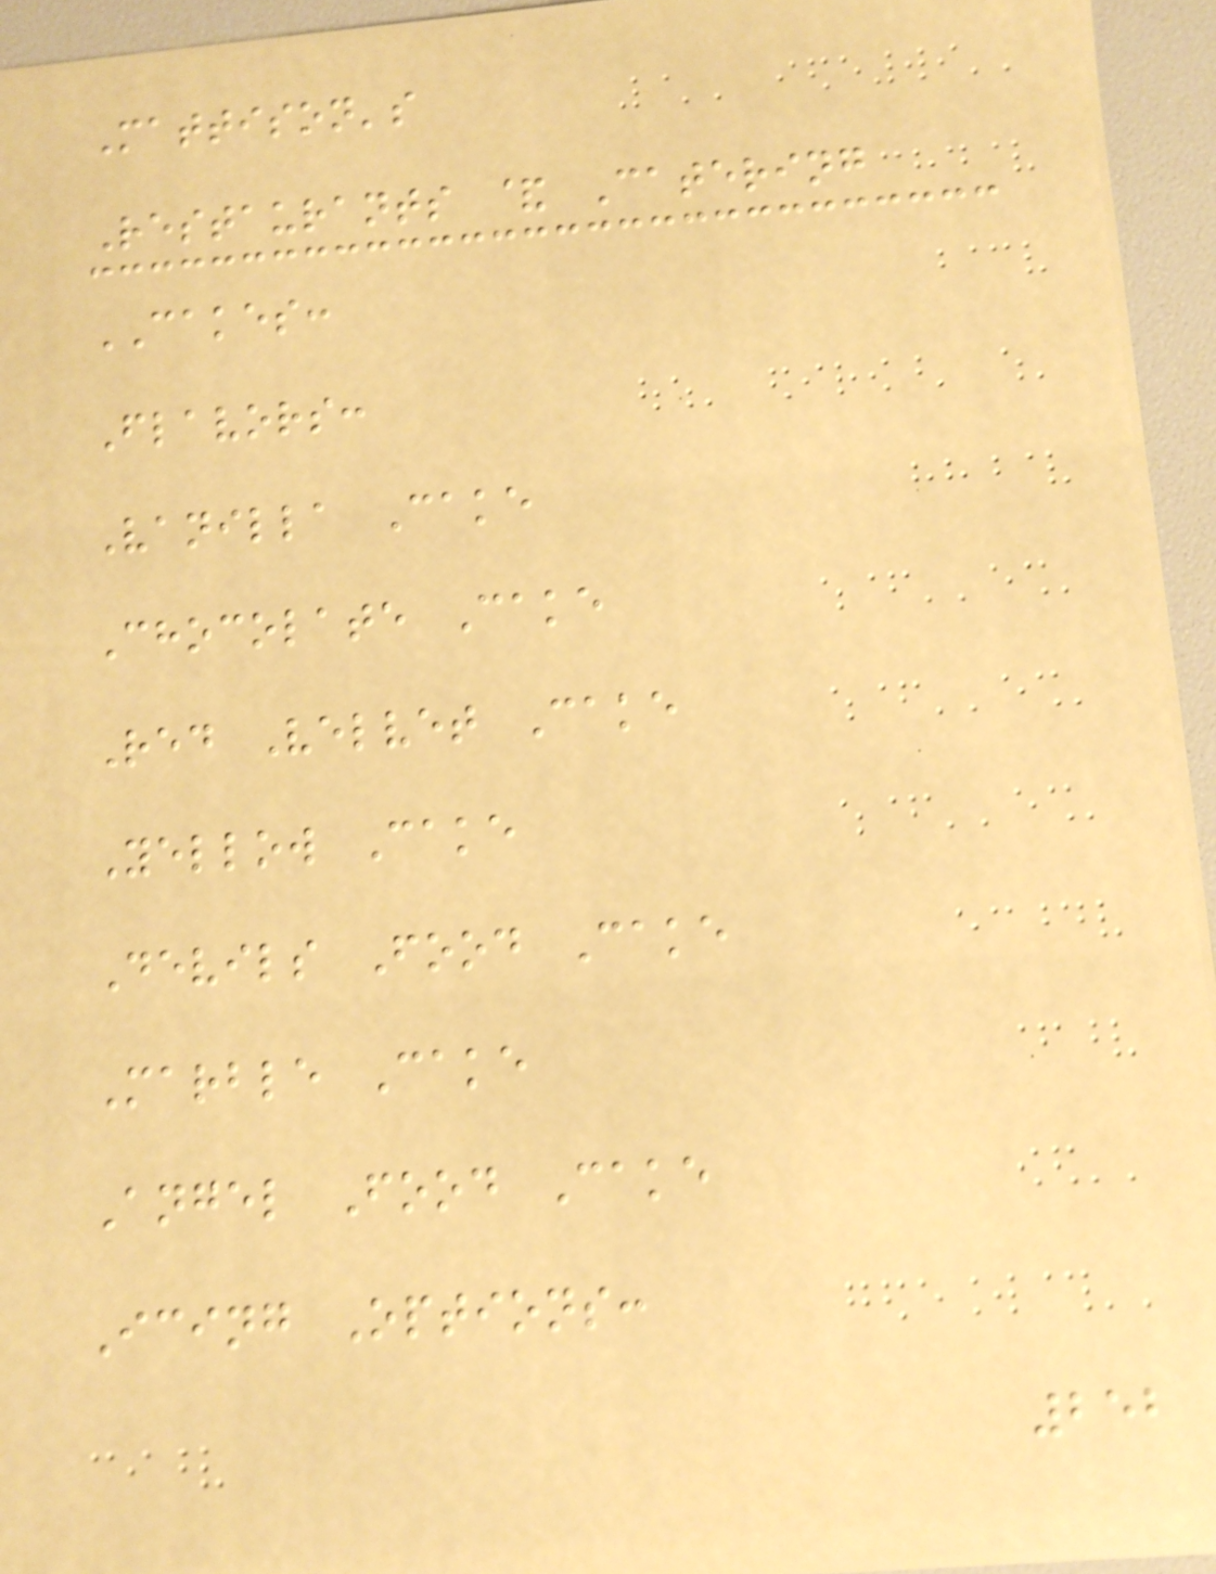Mattison's
Restaurants & Catering
CAKES:
Flavors:
Vanilla Cake
Chocolate Cake
Red Velvet Cake
Yellow Cake
Devils Food Cake
Marble Cake
Angel Food Cake
Icing Options:
252
